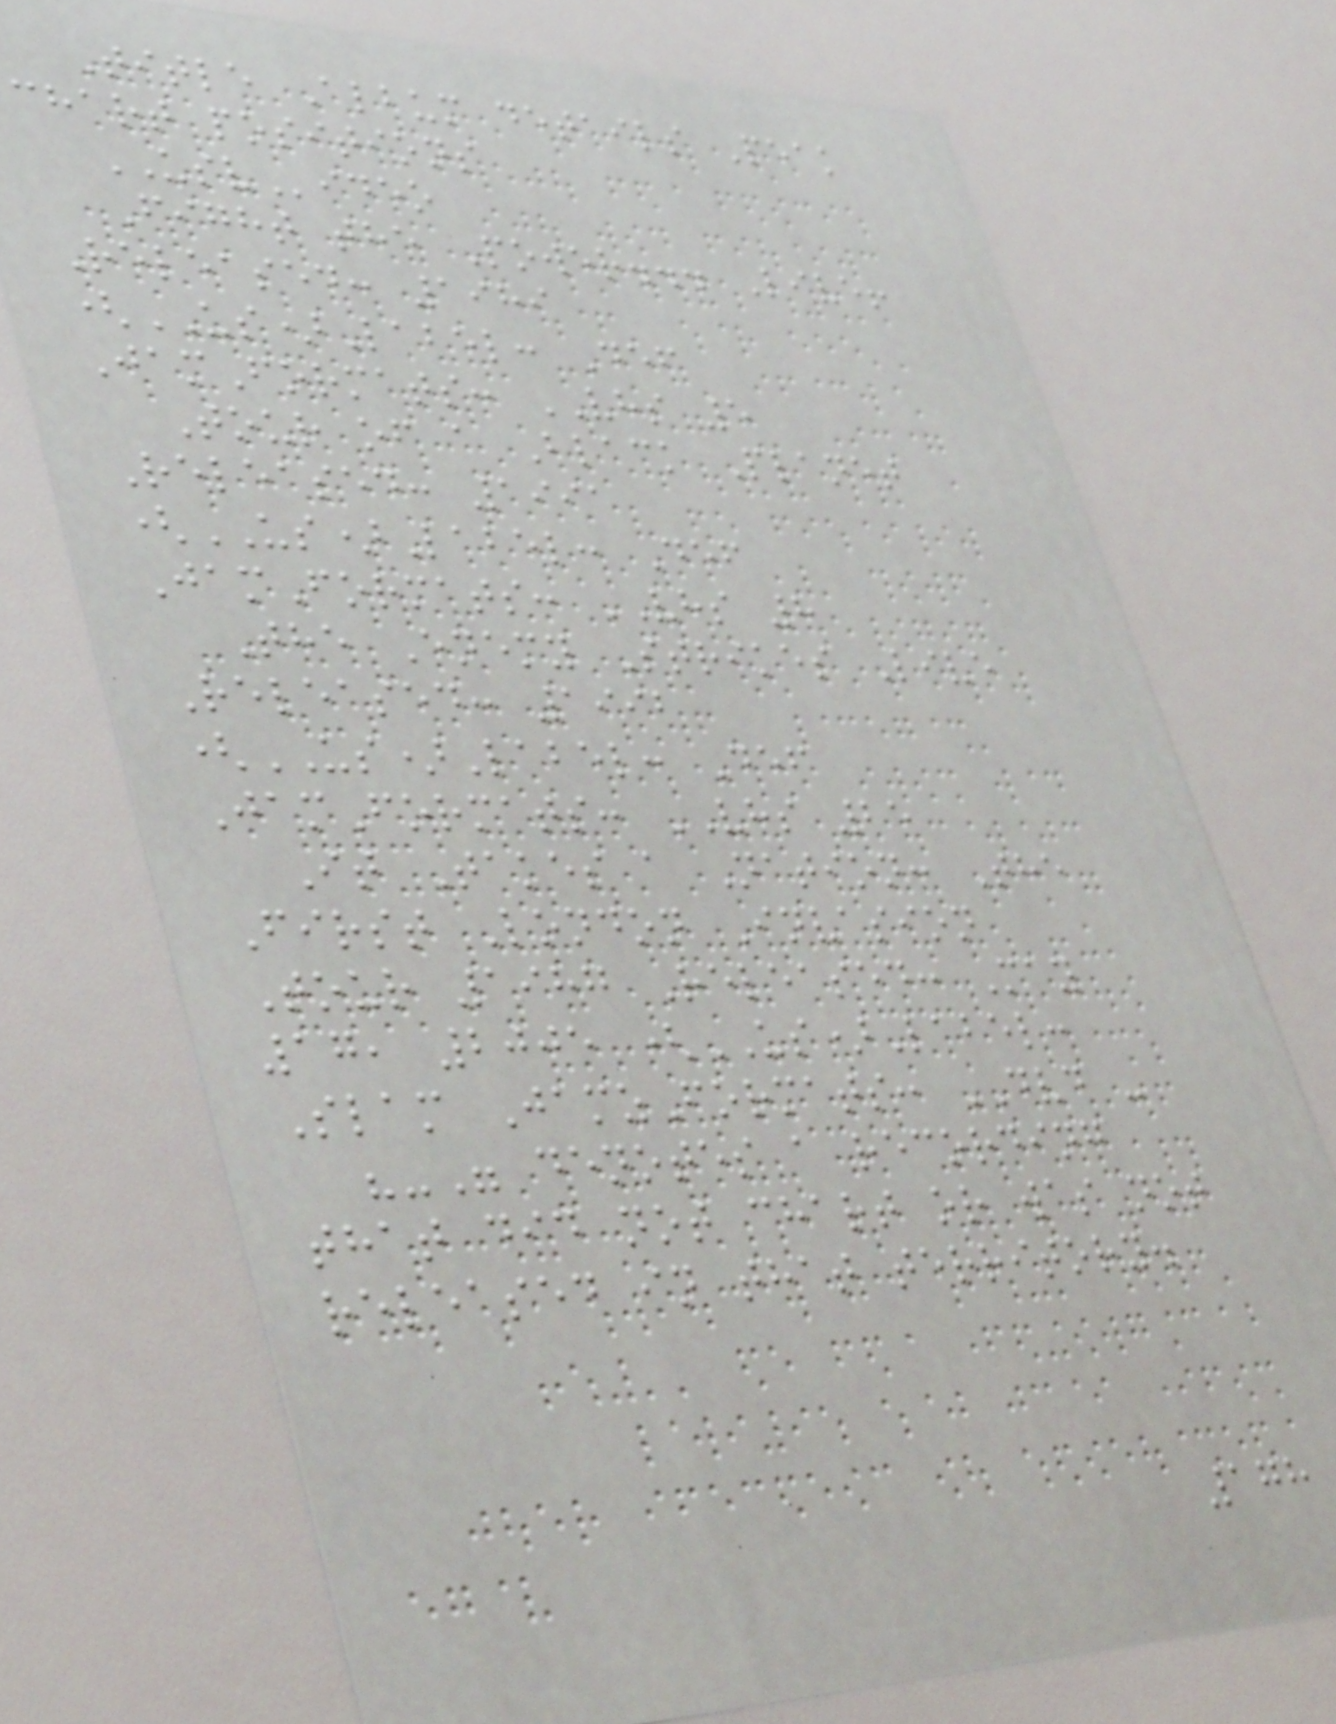Title Album details Peak
chart positions
USVideo
Fight the Power... Live!
Released: 1989
(US)Label: Def
JamFormats: VHS 5
Tour of a Black Planet
Released: 1991
(US)Label: Def
JamFormats: VHS 8
The Enemy Strikes Live
Released: 1992
(US)Label: Def
JamFormats: VHS 25
It Takes a Nation: The
First London Invasion
Tour 1987 Released: May
17, 2005 (US)Label:
Slam JamzFormats: DVD -
"-" denotes a recording
that did not chart or was not
released in that territory.
178
